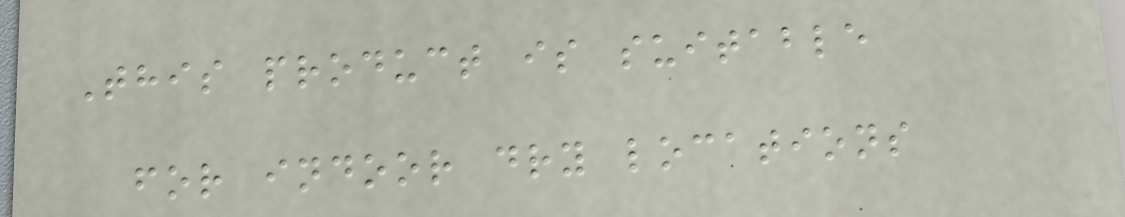This product is suitable
for indoor dry locations
